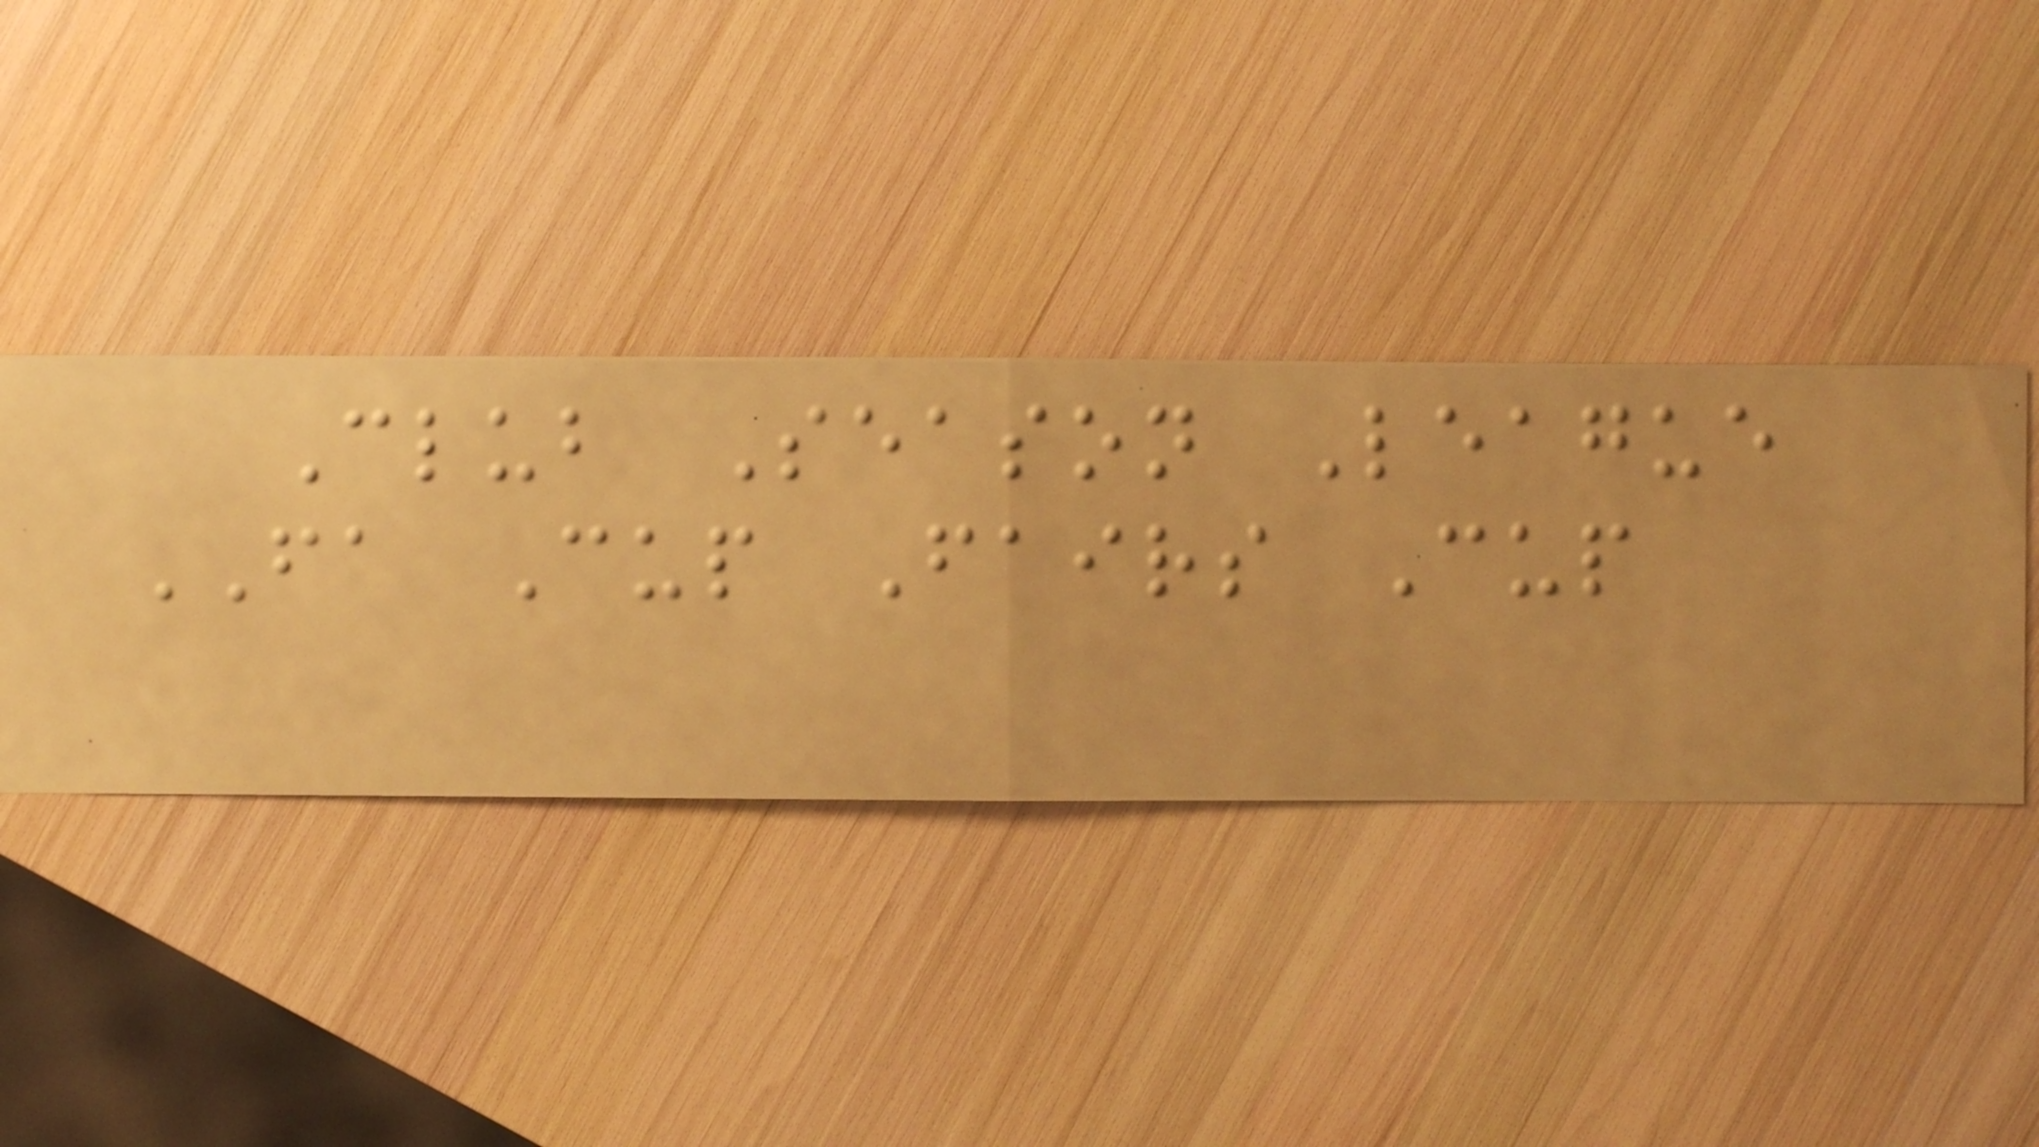Club Season League
FA Cup Fairs Cup
